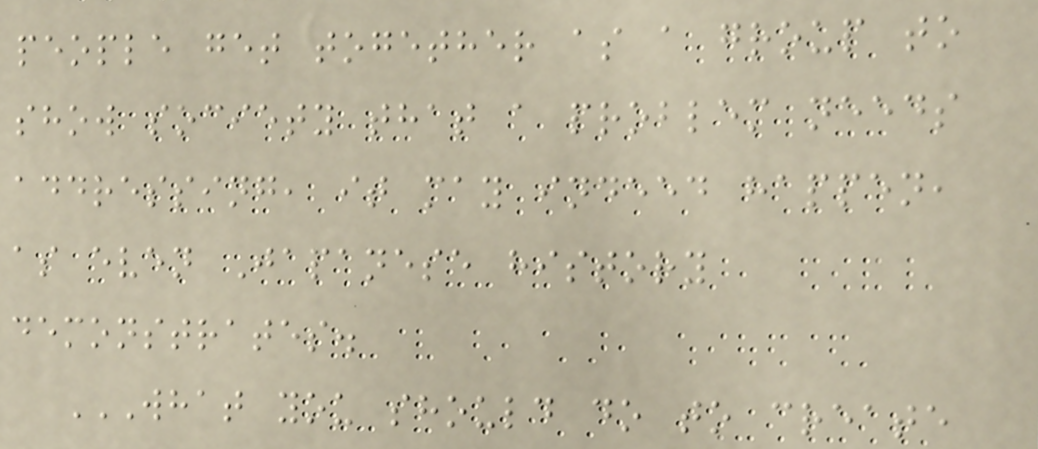people get together as a group to
show society that a problem needs
addressing, it may indeed happen,
as even Japanese history
demonstrates.
WHAT YOU SHOULD DO TO CREATE
